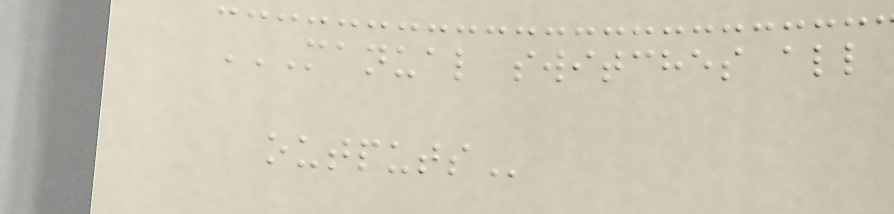MANUAL SWITCHES ALL
OUTPUTS
